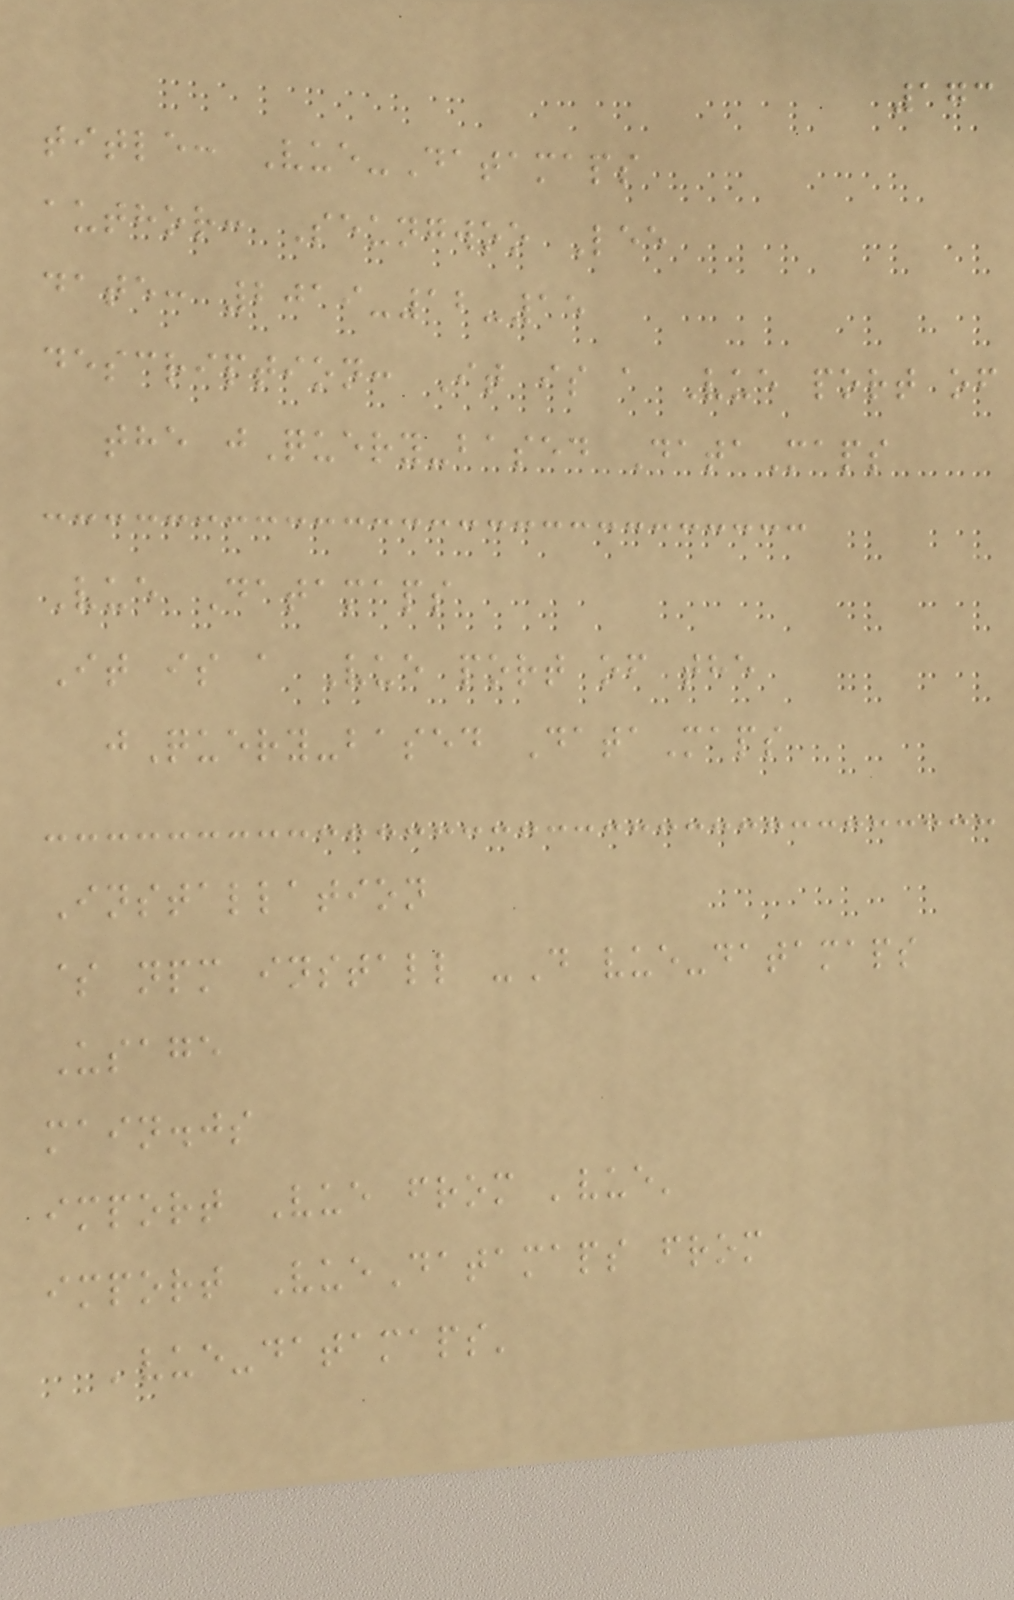173
title: Vue-Datamaps
author: Seungwoo Lee
date: 2019-12-15
description: It is a Vue port of
the jQuery-based DataMaps
Vue Datamaps
It is a Vue port of the
jQuery-based DataMaps
Installation
$ npm install -D vue-datamaps
Usage
main.js
import Vue from 'vue'
import VueDatamaps from
'vue-datamaps'
